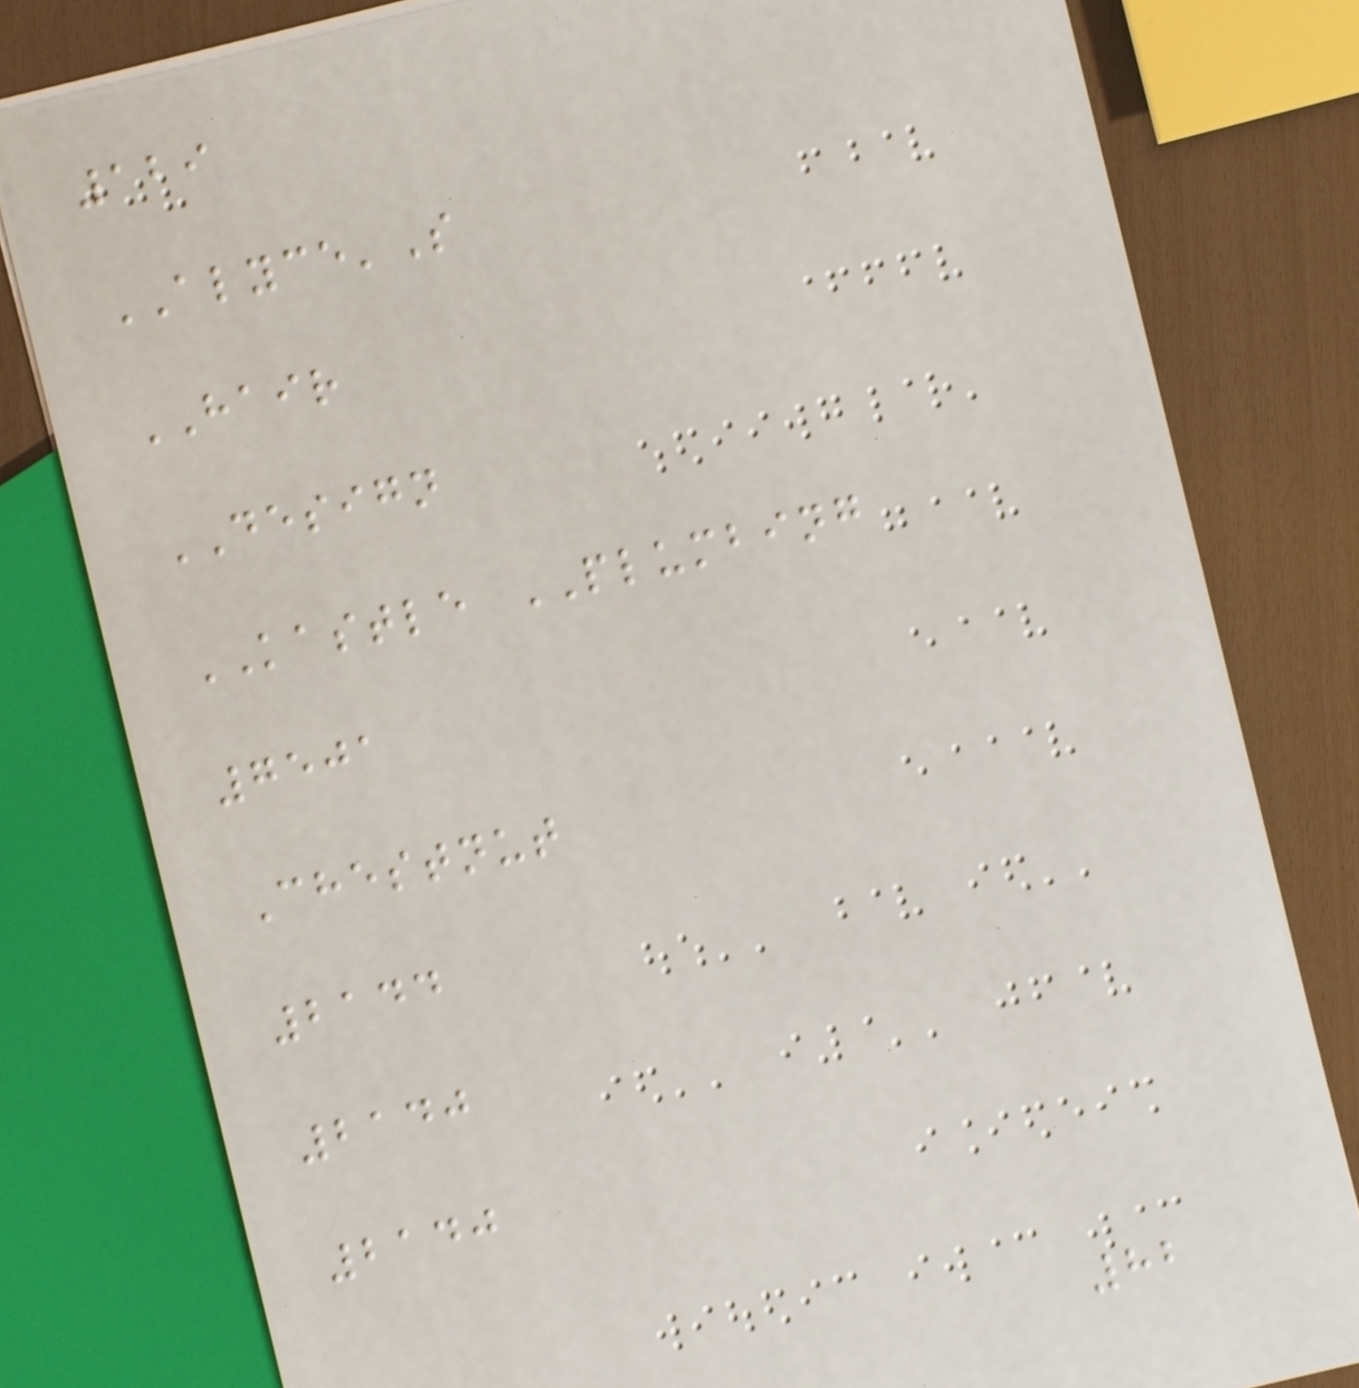129
ALYCE'S
HAIR
DESIGN
KASTLE PLUMBING
7501
Chestnut
2144
2140
2140
82
